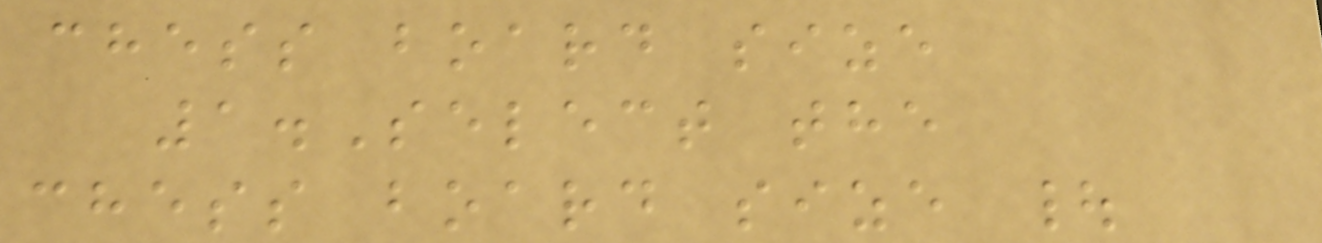chess board size
1.Select the
chess board size |
